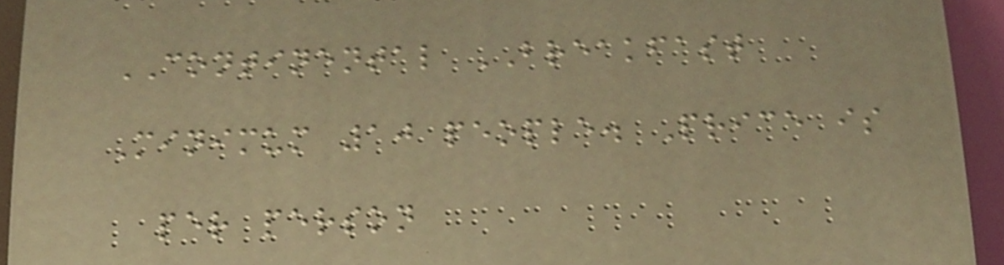CONTINENTAL BREAKFAST
Minimum 10 people. Price is
per person
